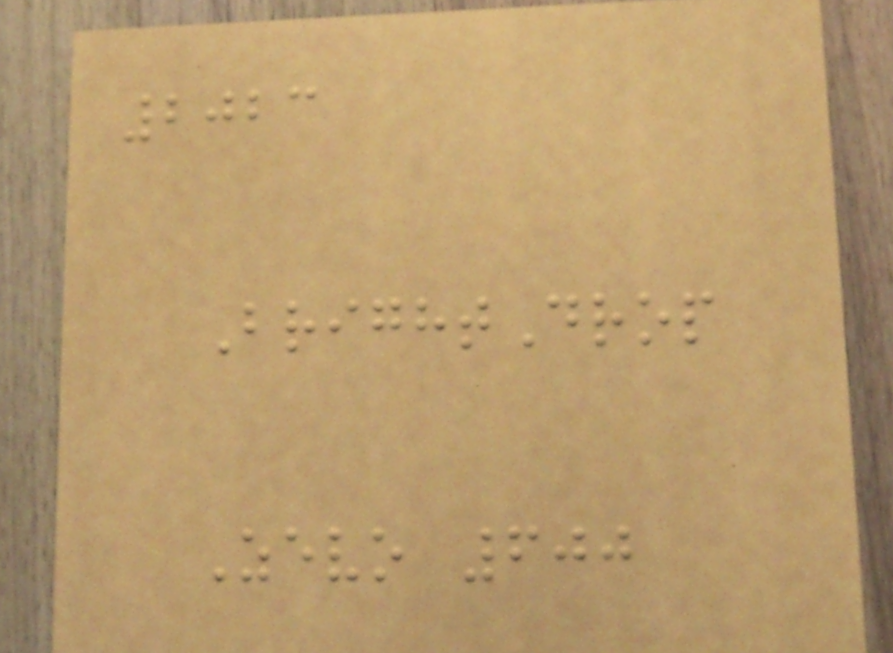2023
BrightDrop
Zevo 600
